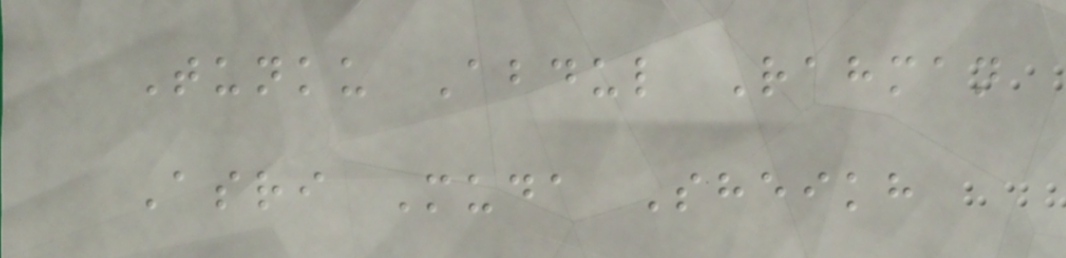Tunku Abdul Rahman
Asri Muda Sheikh
